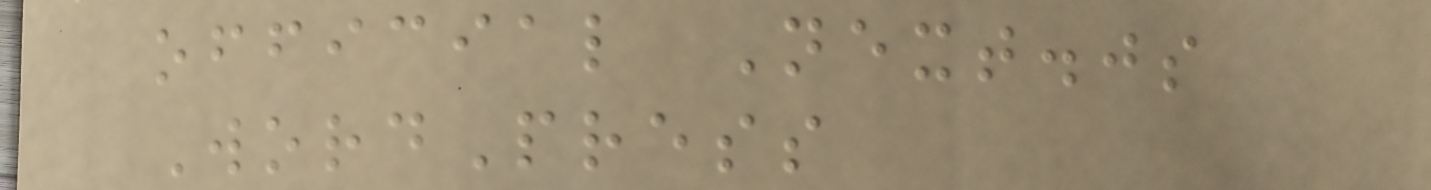official Next.js
WordPress
